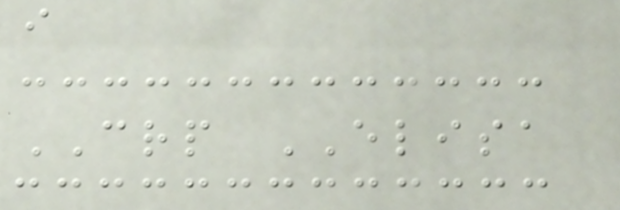i
CRP ELISA
